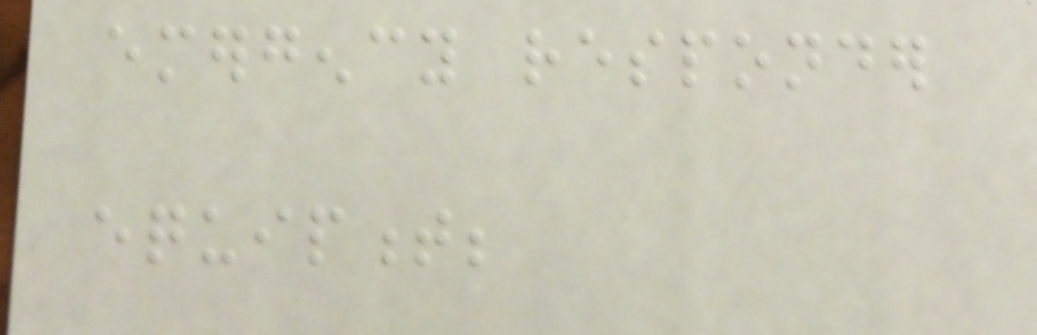emergency responder
equipment;
